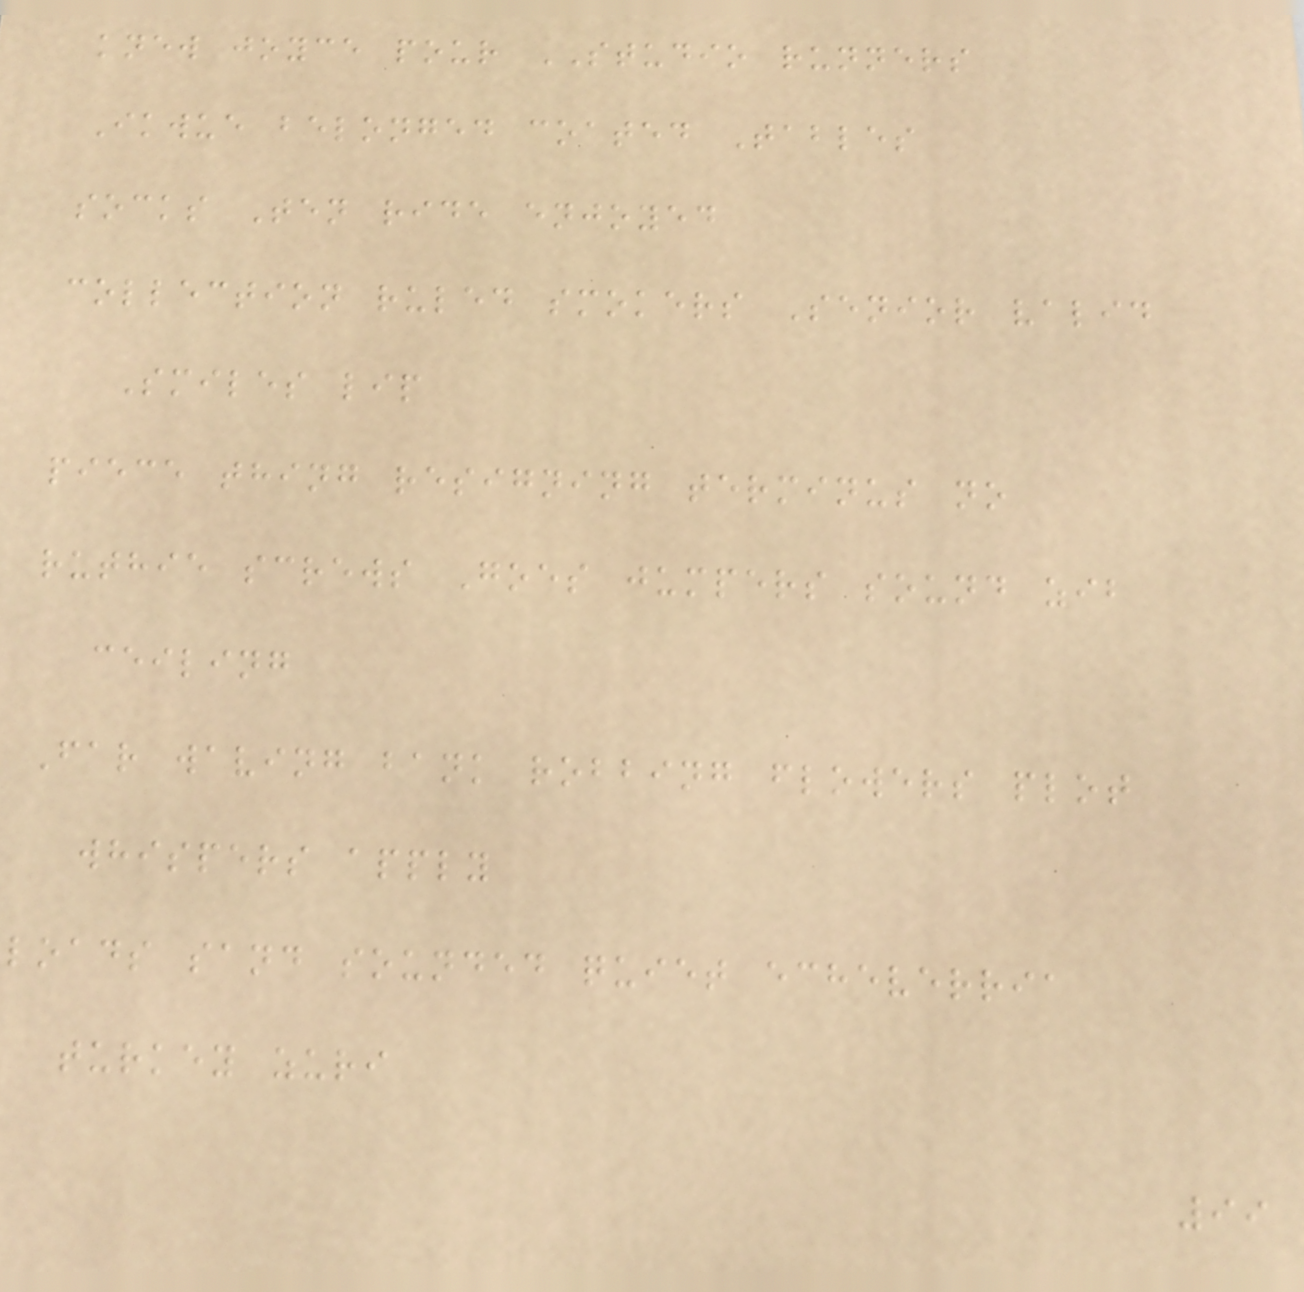knew joyce pour STUDIO runners
Ikwue belonged coated Tables
socks Ten ride enjoyed
collection ruled smokers Senior valid
Smiles lip
piece thing resigning terminus no
ruthie screws Goes jumpers sound zib
ceiling
Far waving bank robbing flowers plot
whispers apply
loads sand sounded quiet echeverria
turkey zuri
99
